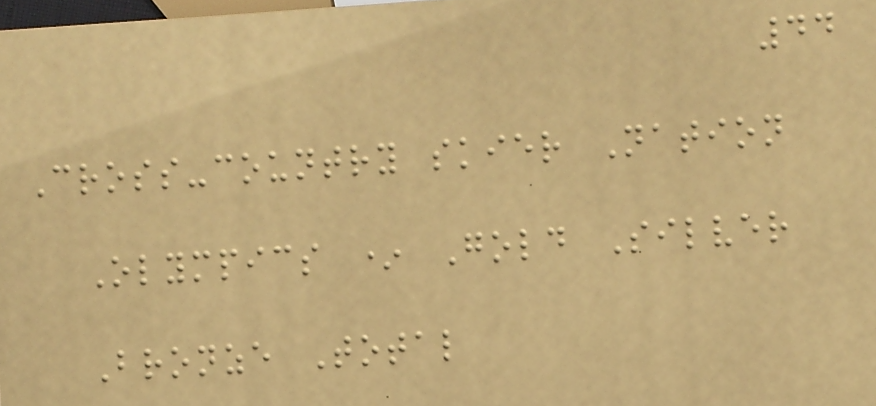44
Cross-country skier Nation
Olympics * Gold Silver
Bronze Total
